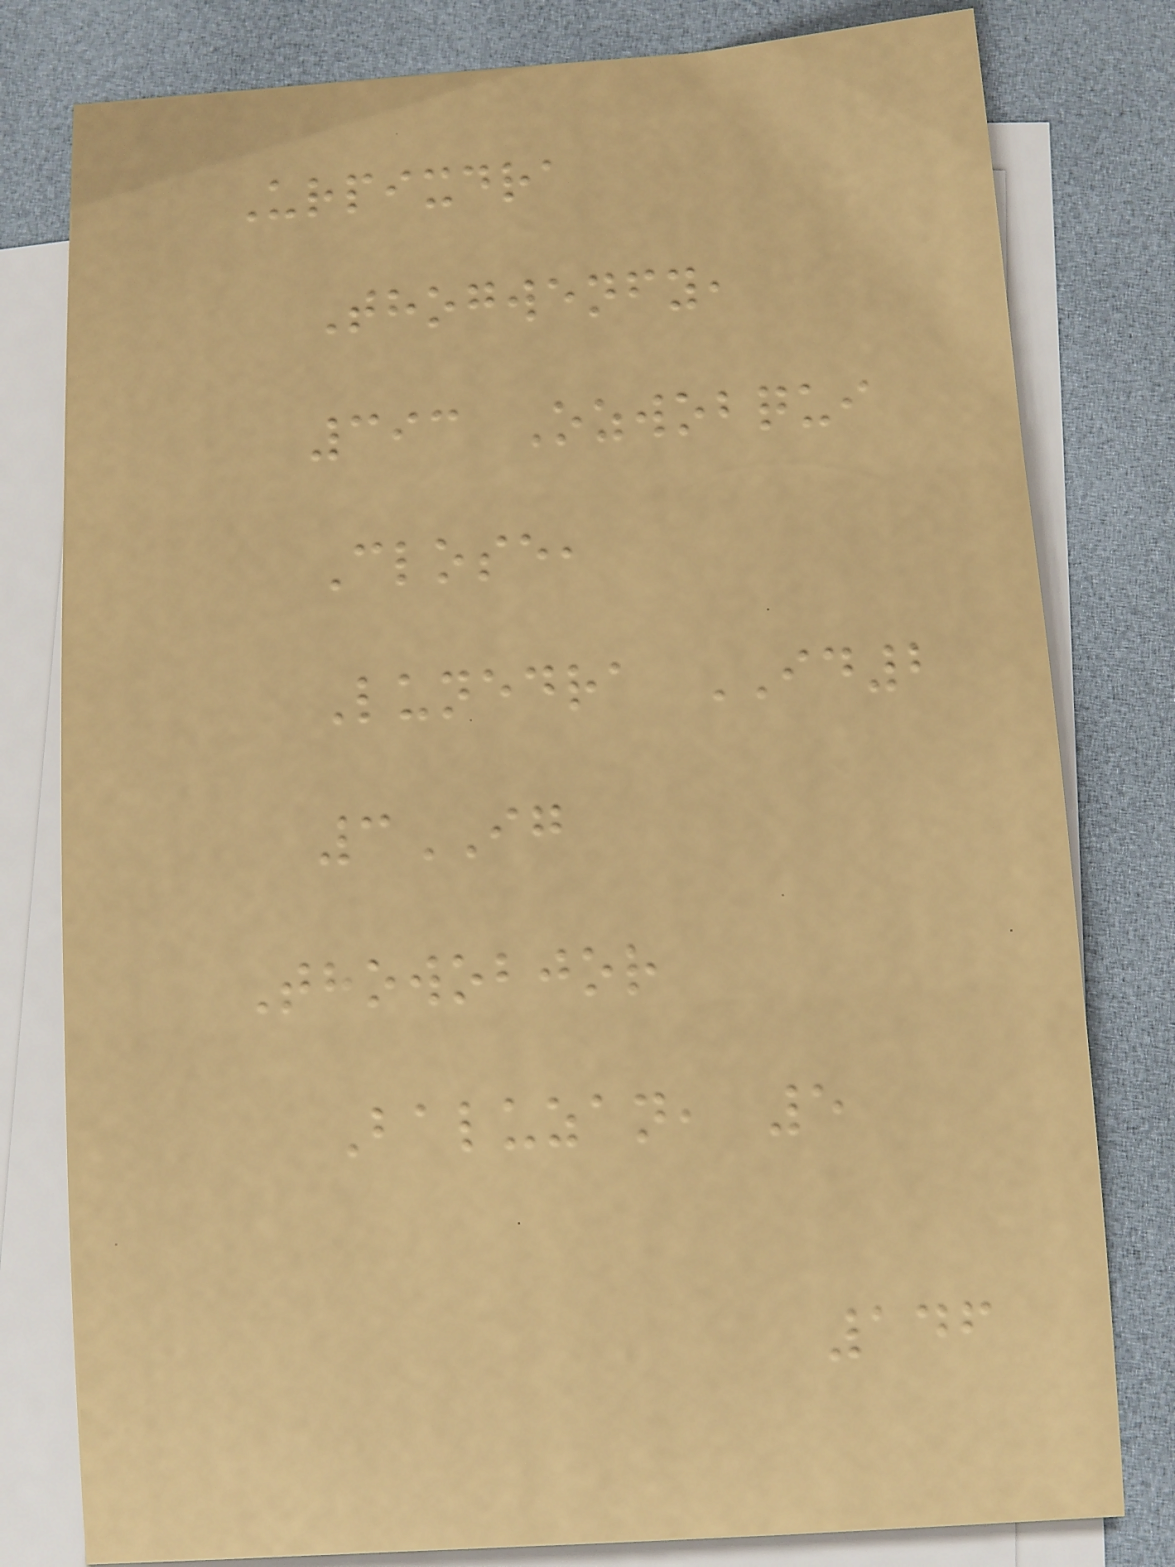Urpixdra
Thogwenfy,
393 Ozwobqui
Close,
Lunedra ID2
3IG
Thowobjor
Baluzan, 5
146
